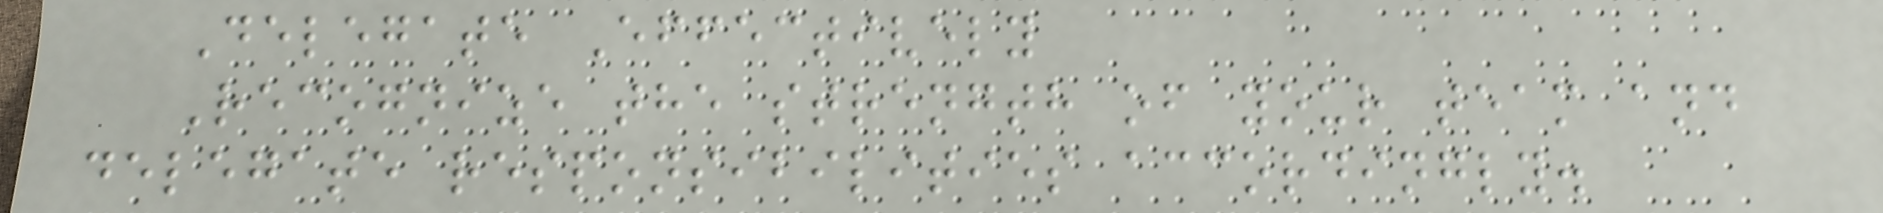Delegate Effectively
Recognize the strength of your team and
delegate responsibilities accordingly.
